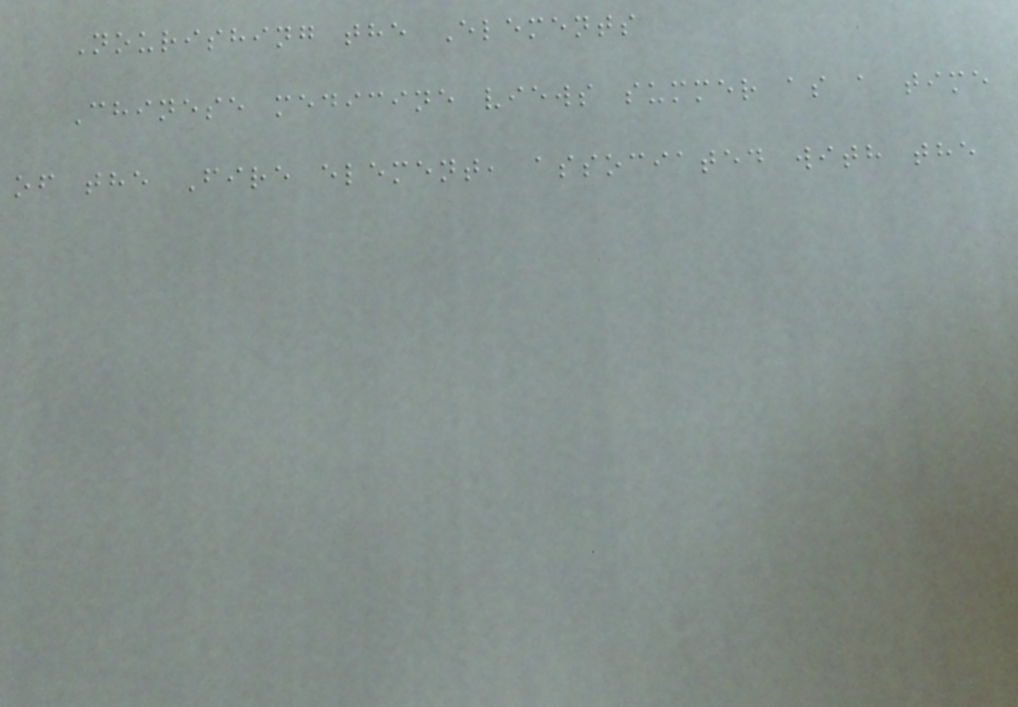Nourishing the Elements
Chinese medicine views summer as a time
of the Fire element, associated with the
